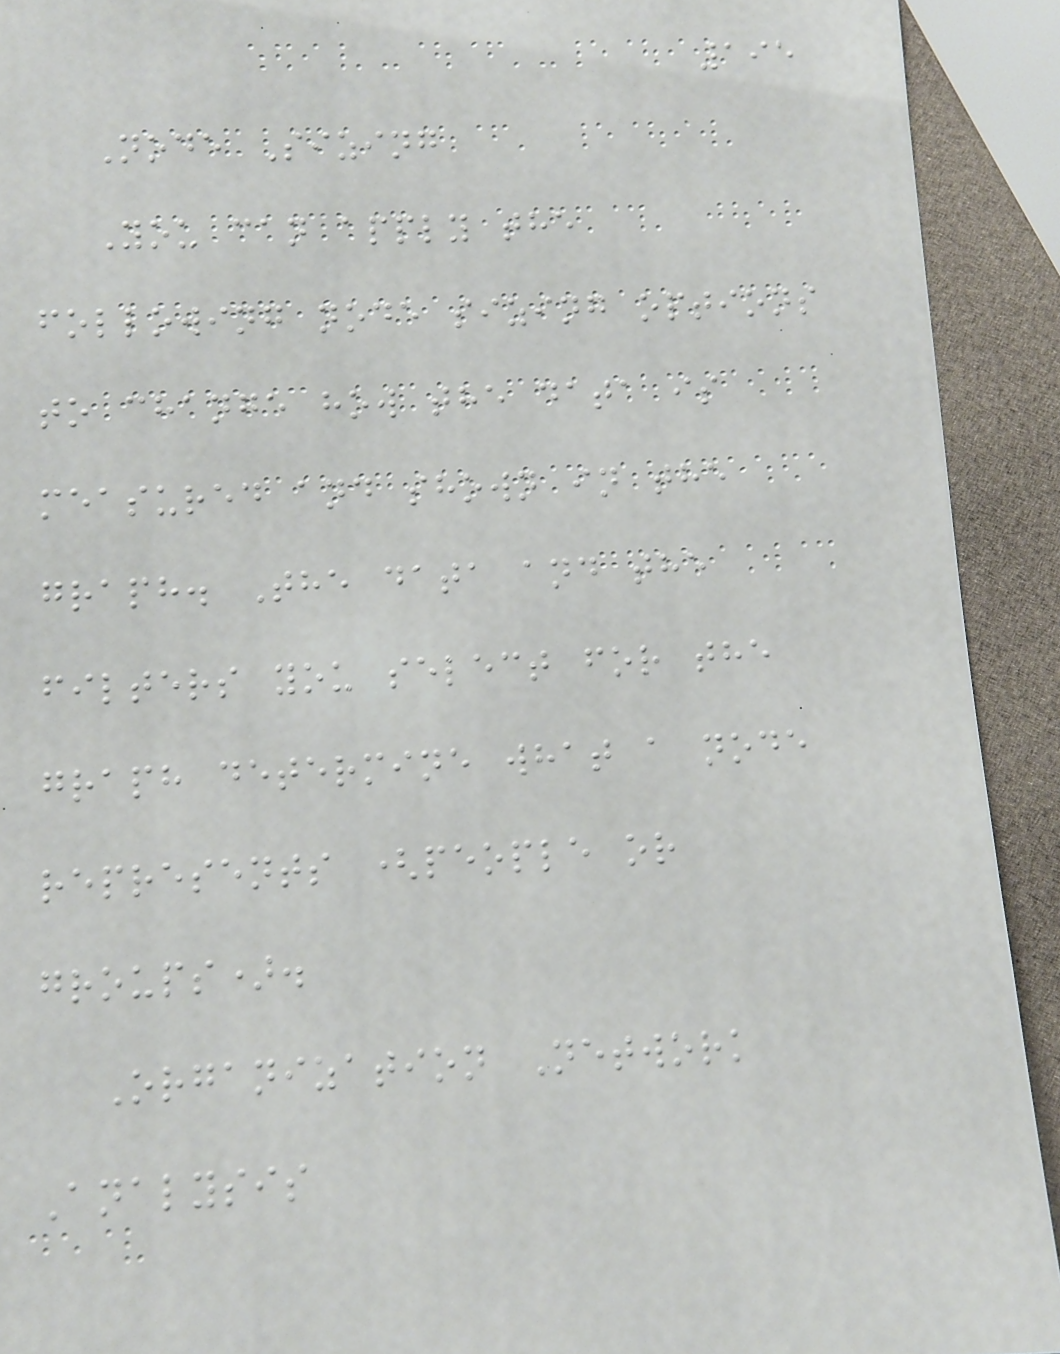195
Node Sizing
You can apply the
following node sizing options
to change how the data is
measured and shown in the
graph. The data and the
filters you select for the
graph determine what a node
represents (people or
groups).
Organization Network
Analysis
